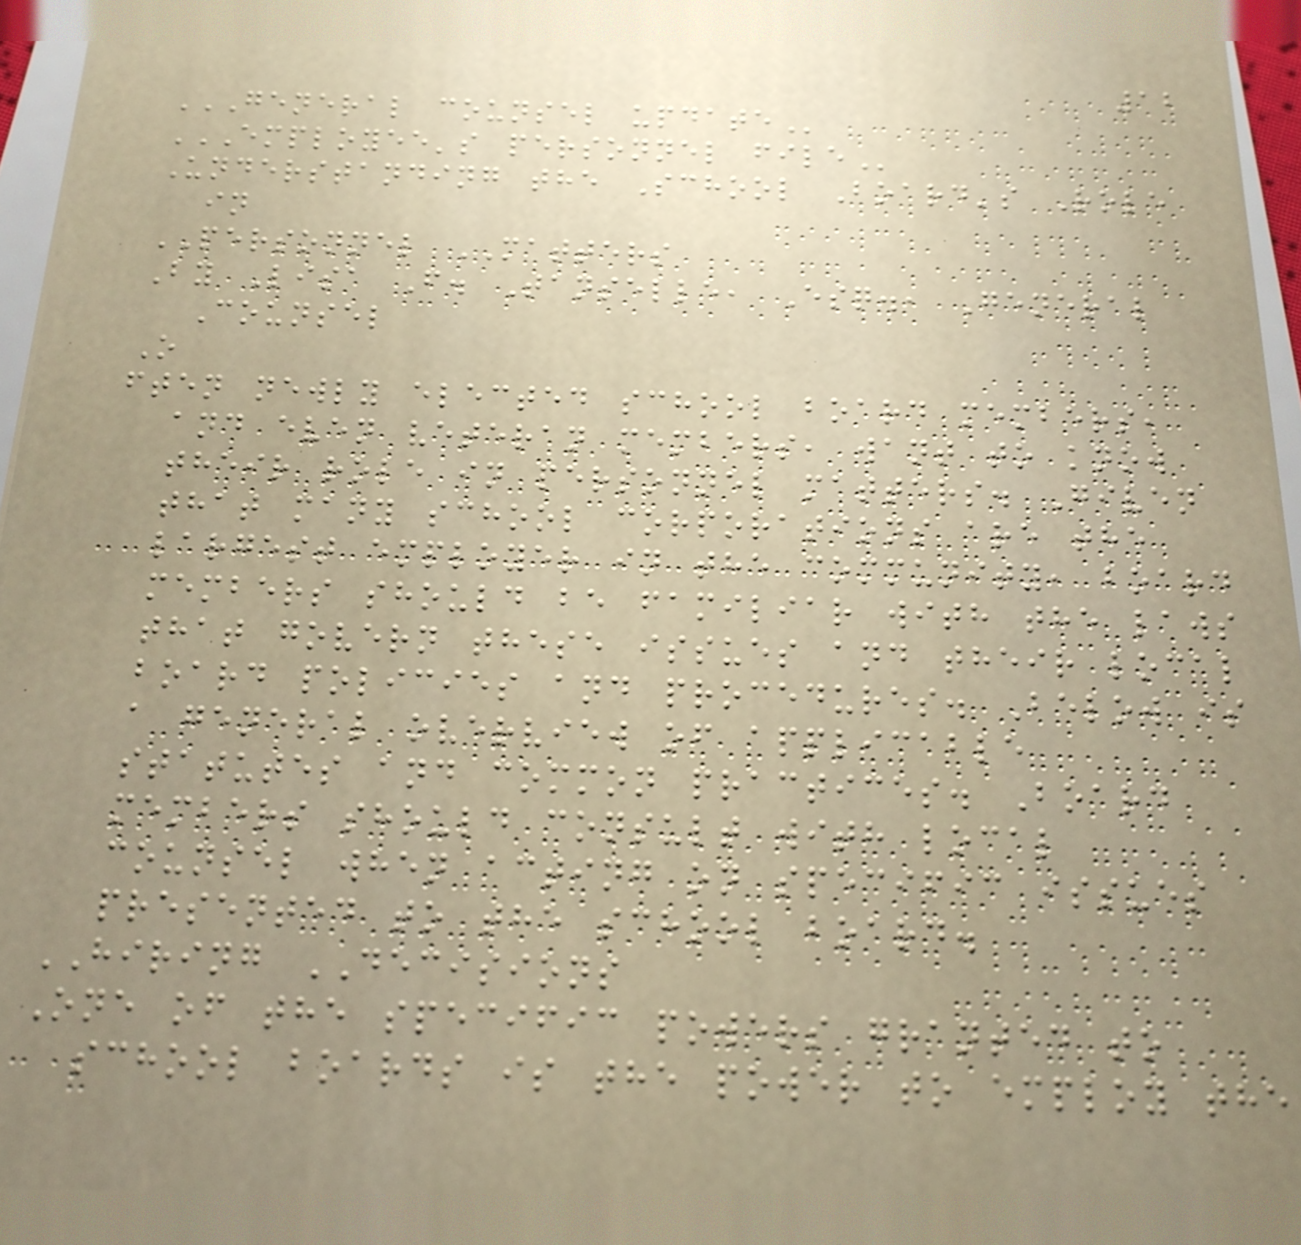12
GENERAL COUNSEL UPDATE
EMPLOYEE'S PERSONNEL FILE
Understanding the School Board's Role
in
PERSONNEL MATTERS
By Lisa F. Tanselle, Esq., General
Counsel
O
ften newly elected school board members,
and even veteran members, want to know
their role in personnel matters. Given
that many school corporations are the
largest employer in the community, board
members should be familiar with the laws
that govern these issues and their local
board policies and procedures. Below is
a general overview of applicable
statutes and common practices. Board
members should consult with local
counsel when acting on specific issues
presented to the school board.
HIRING DECISIONS
One of the specific powers granted to
school boards is the power to employ the
